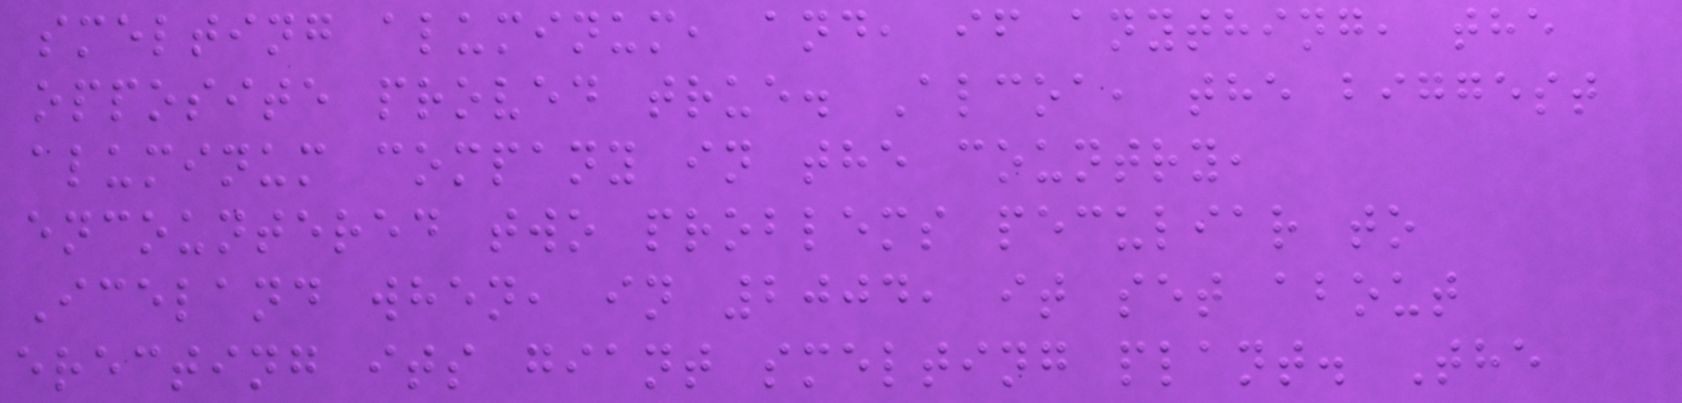smelting aluminum, and, if anything, the
opposite proved true. Alcoa, the biggest
aluminum company in the country,
encountered two problems peculiar to
Iceland when, in 2004, it set about
erecting its giant smelting plant. The
